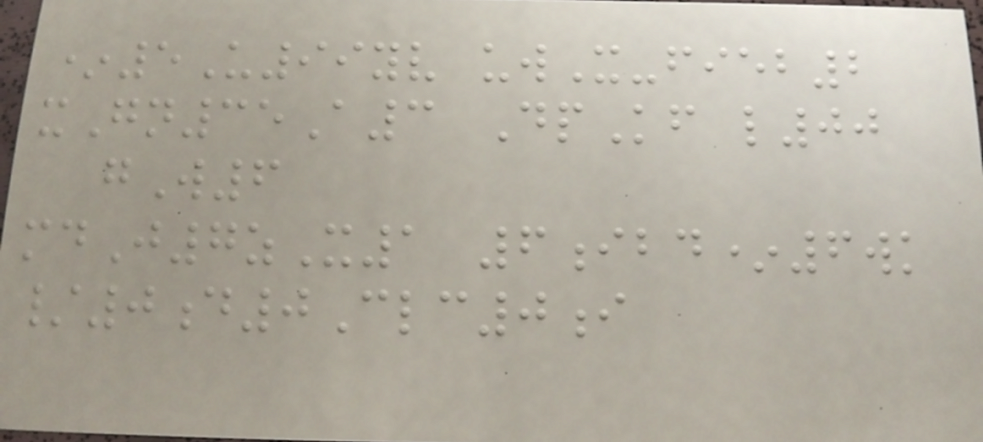*5U99yv uwX-fieb2
xGn35A3 DpKf l00
gW6
mdJ7zX1 6ibd*6wk
/0d0Clc0i
